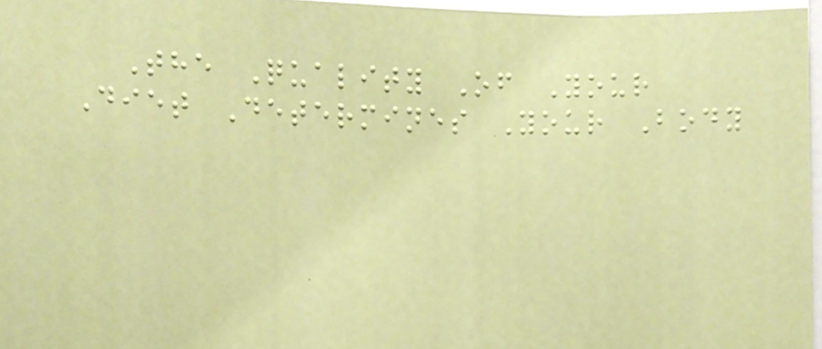The Quality Of Your
Diet Determines Your Body
